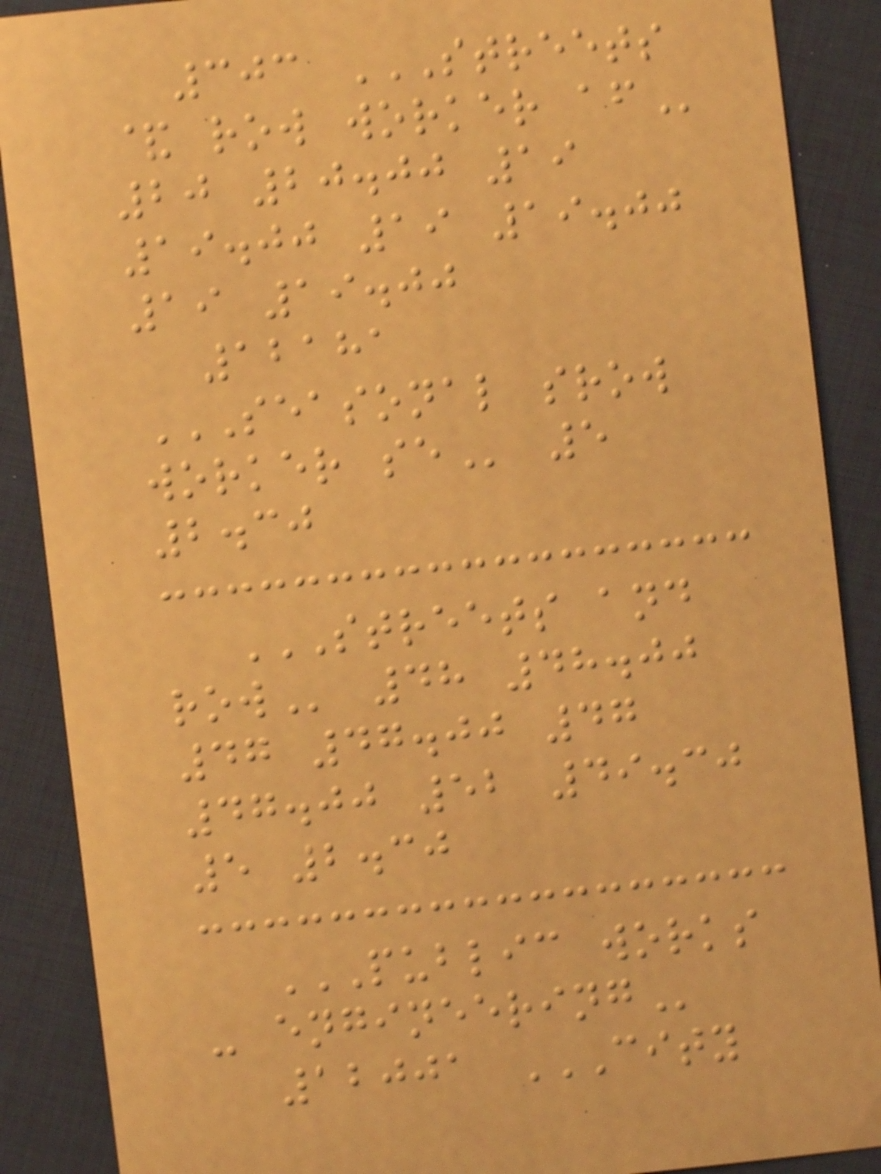303 STREETS
& ROW WORKER AF
20 20.00 19
19.00 19 19.00
19 19.00
12181
SEASONAL SROW
WORKER SE 5
2.30
STREETS AND
ROW 48 48.00
47 47.00 47
47.00 52 49.30
5 2.30
PUBLIC WORKS
- ENGINEERING
12001 CITY
